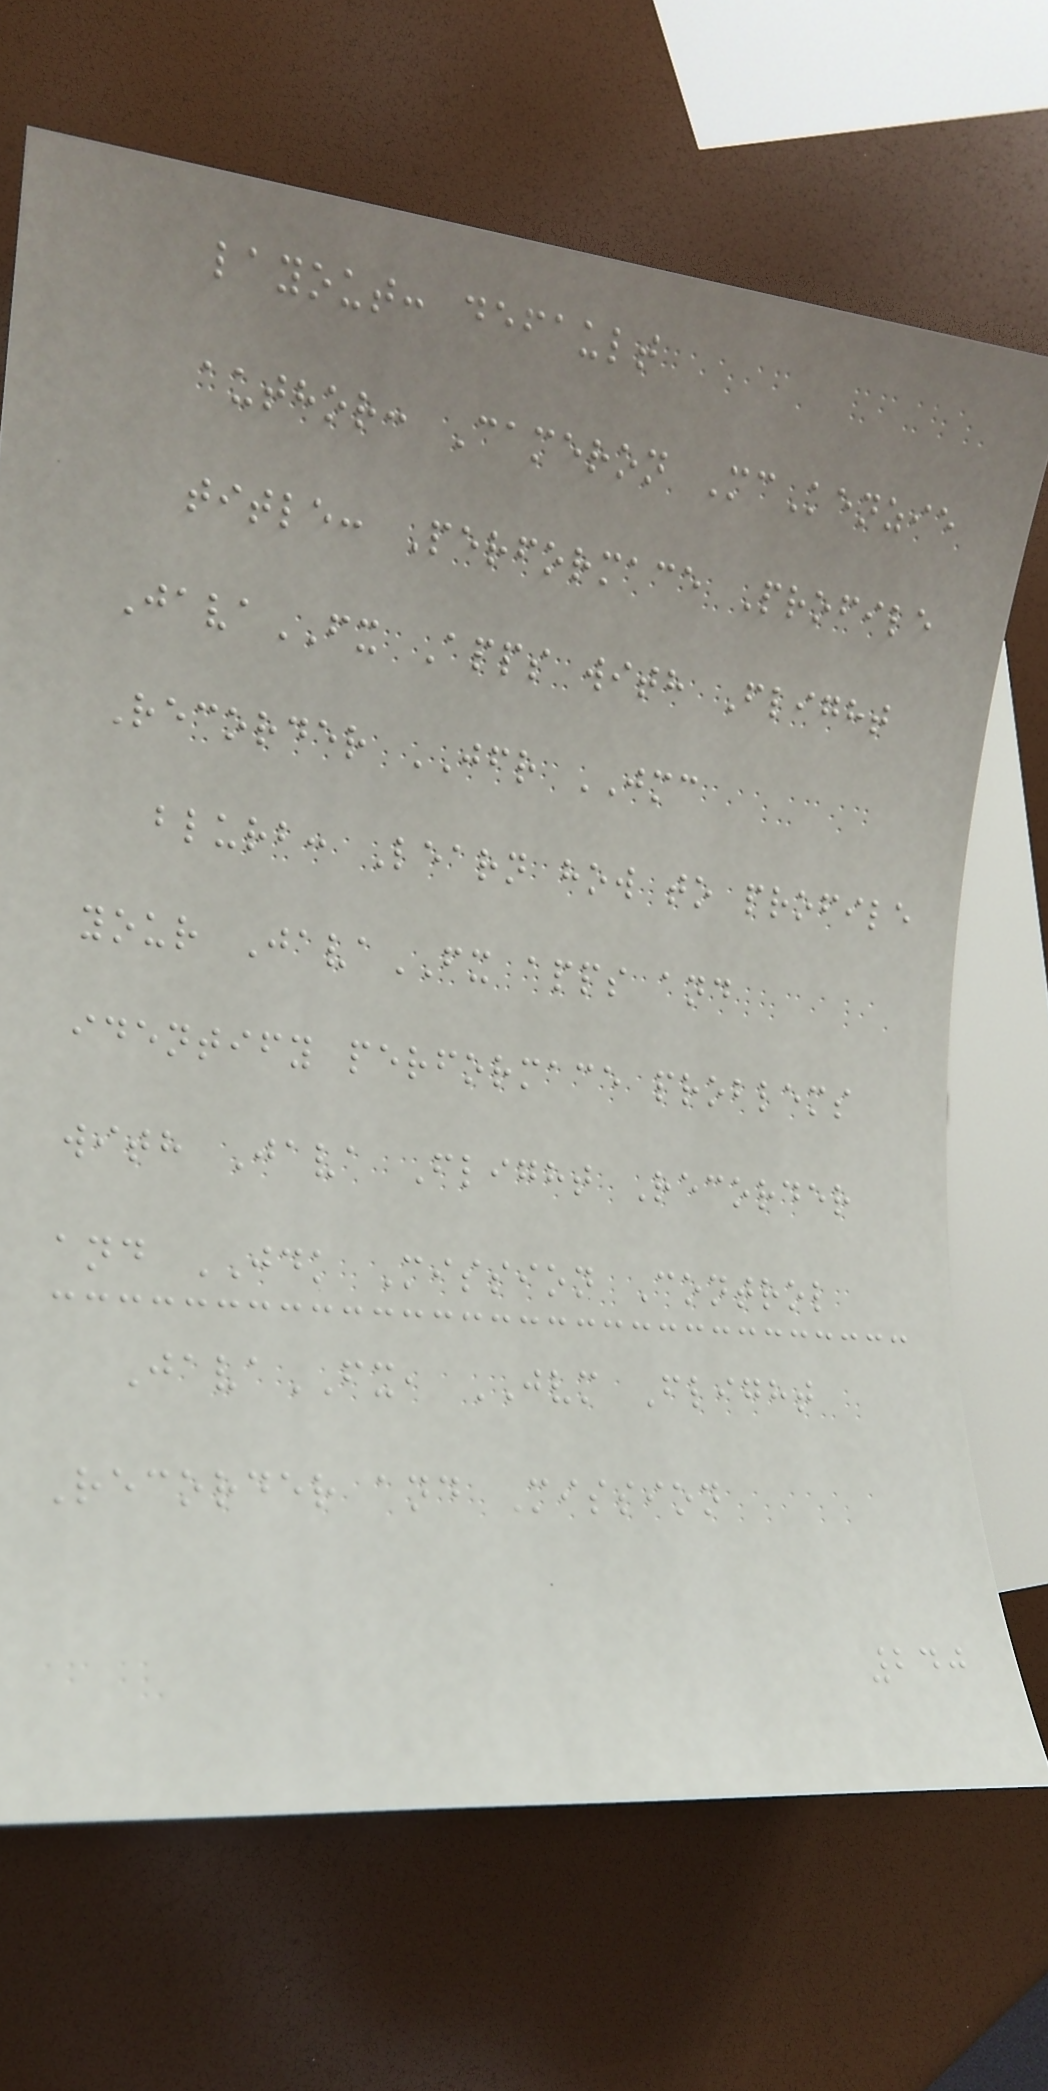layout: default
author: Cameron McKenzie
title: Performace Profile
JavaFX Apps with Flight
Recorder JFR JMC
blurb: Learn how to profile
your JavaFX apps and
identify performace problems
with Java Flight Recorder
and JDK Mission Control
JavaFX, JVM Flight
Recorder and Mission
240
